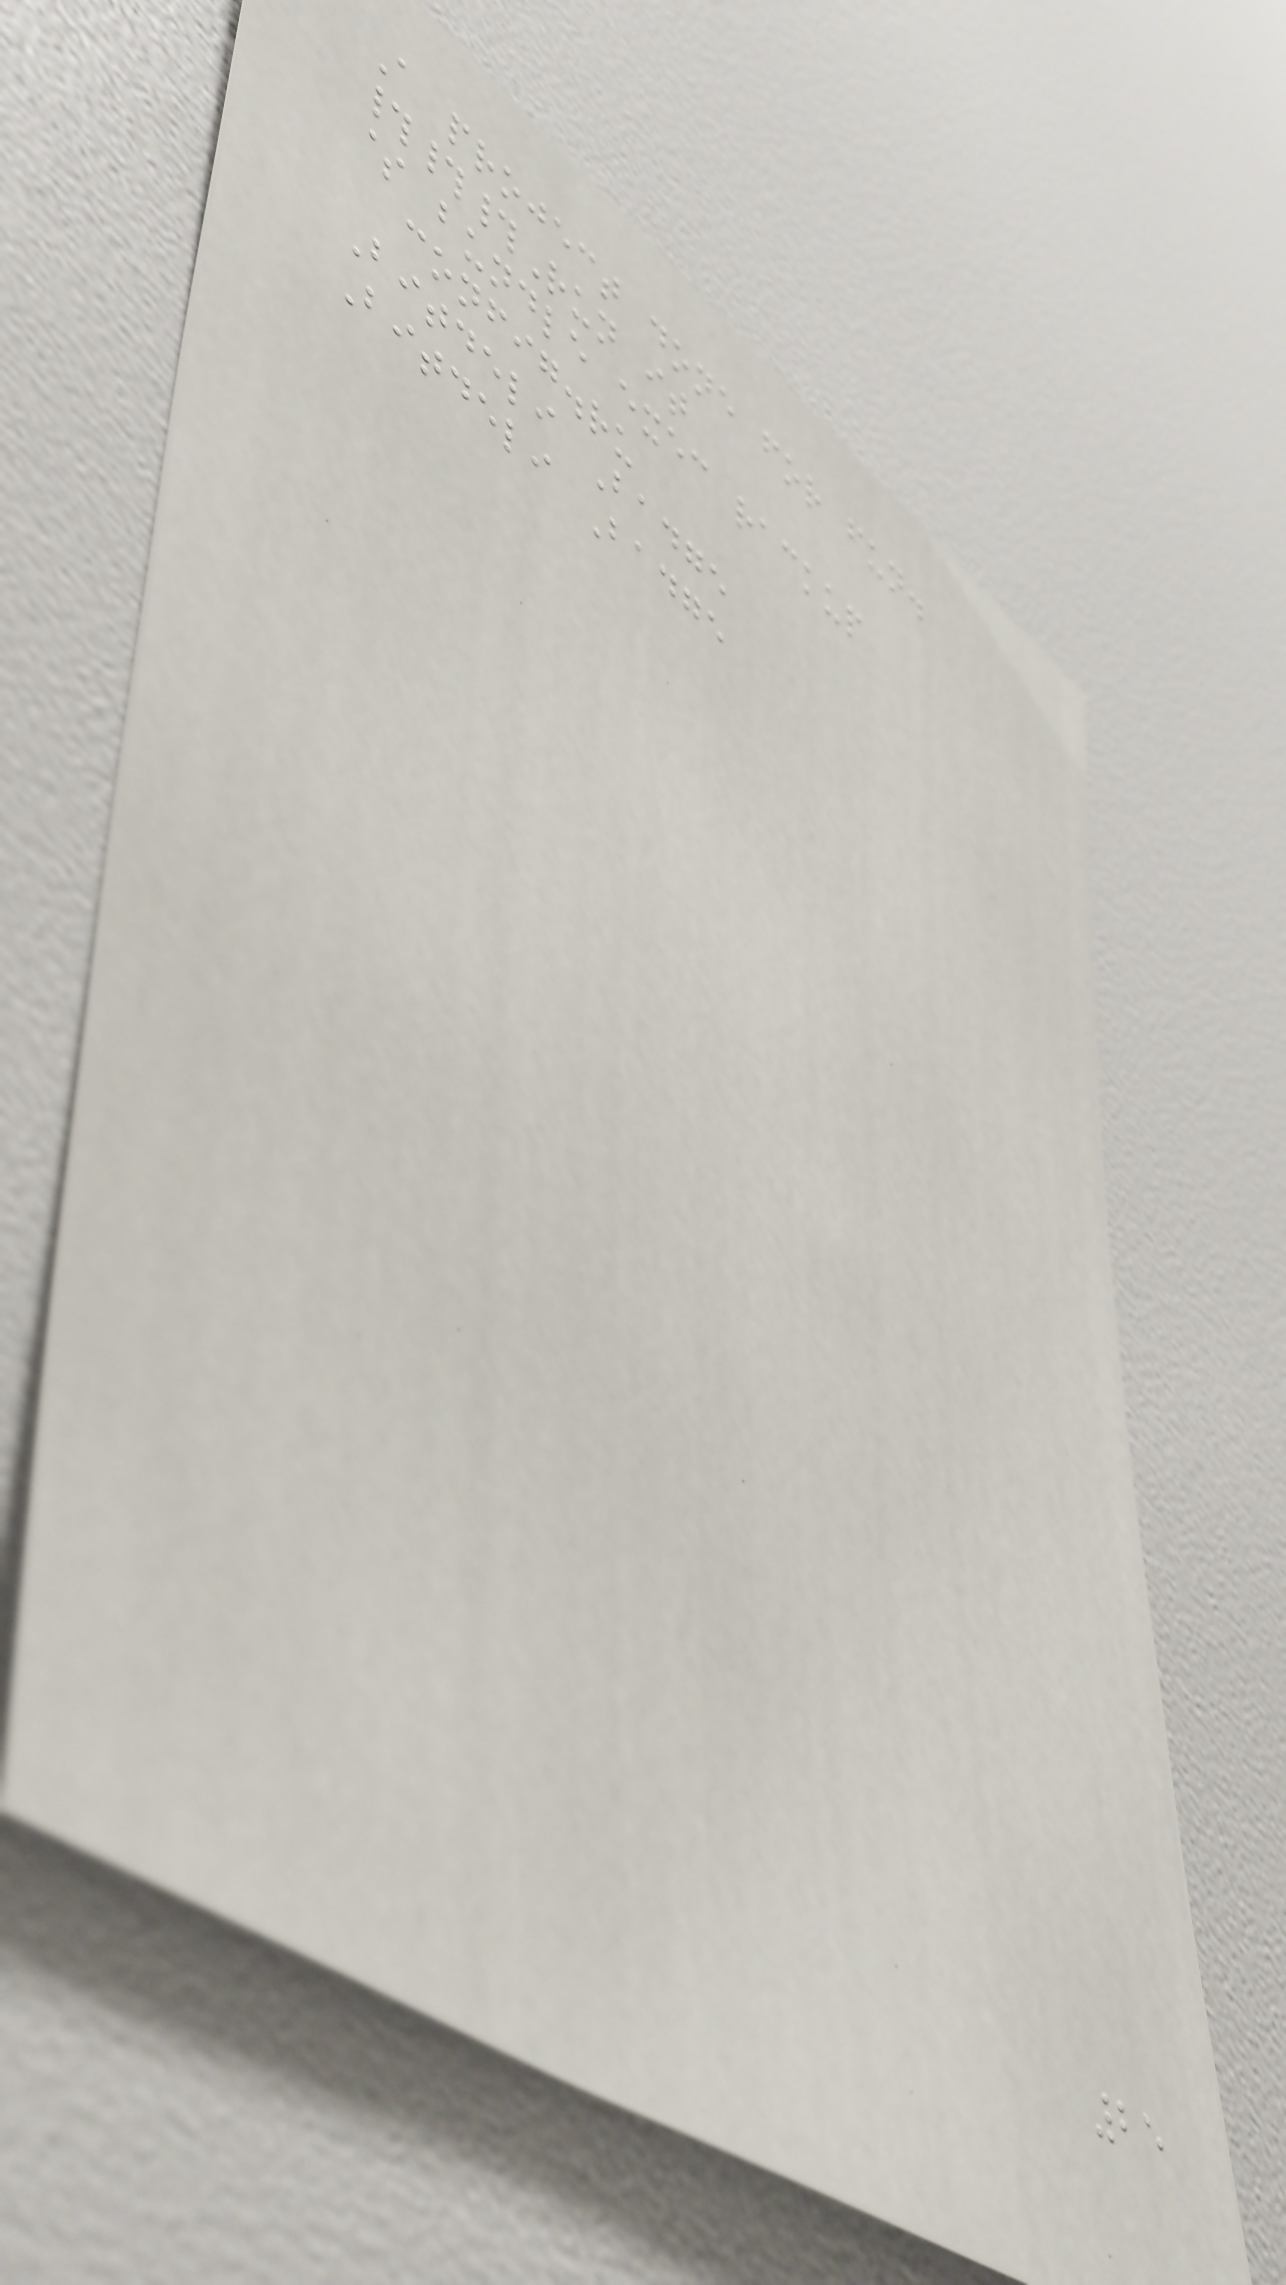A project done for fun.
###Run it
$ bundle exec rackup
config.ru
Bitdeli Badge
Bitdeli Badge
25
